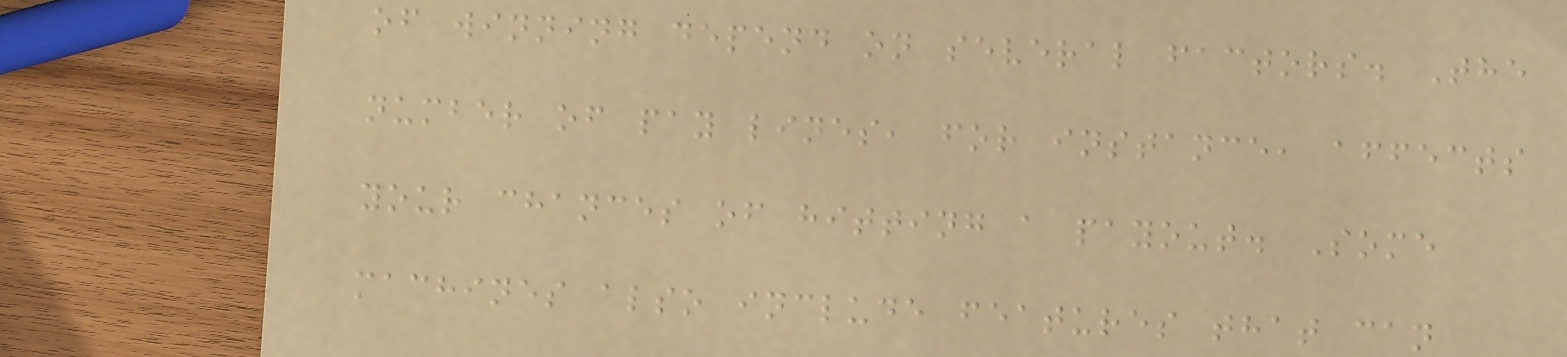of winning depend on several factors. The
number of pay lines, for instance, affects
your chances of hitting a payout. Some
machines also include features that can
